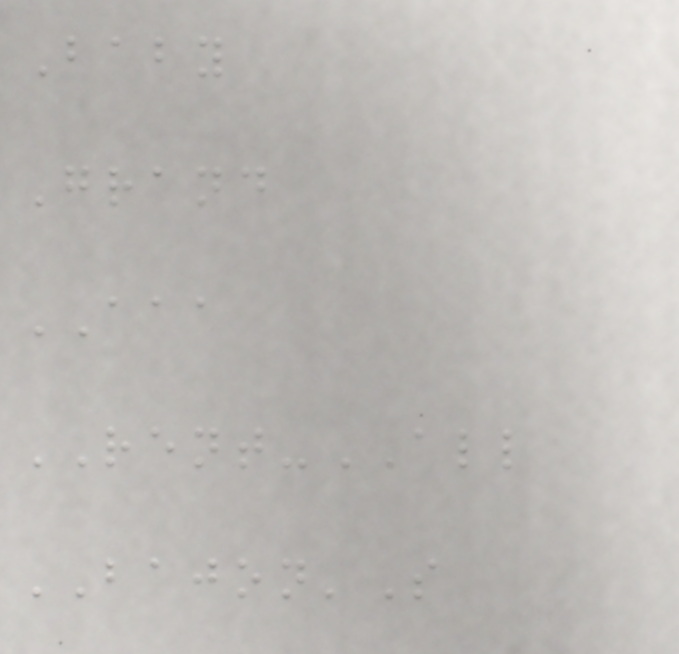Baby
Grand
AAA
RENT-ALL
BAJON'S
